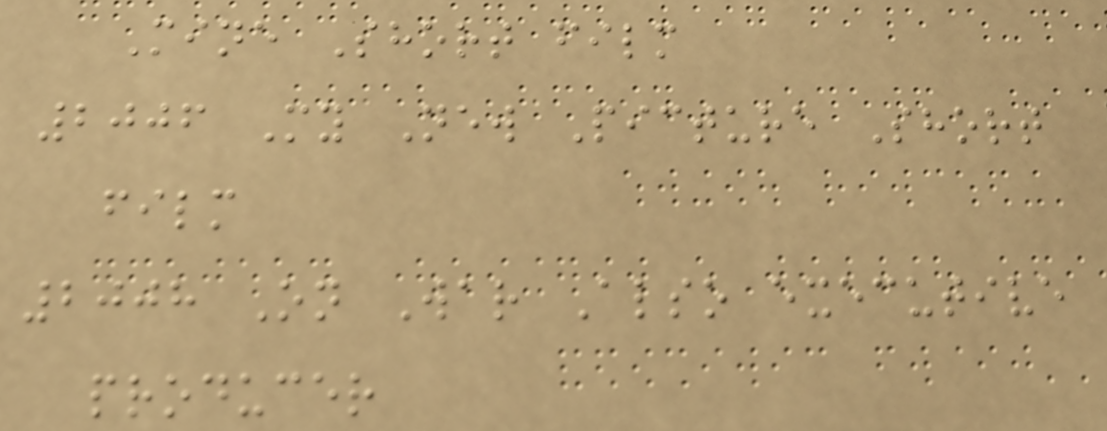Mine Short film
2006 My New Picture Short
film
2008 On War Also executive
producer
